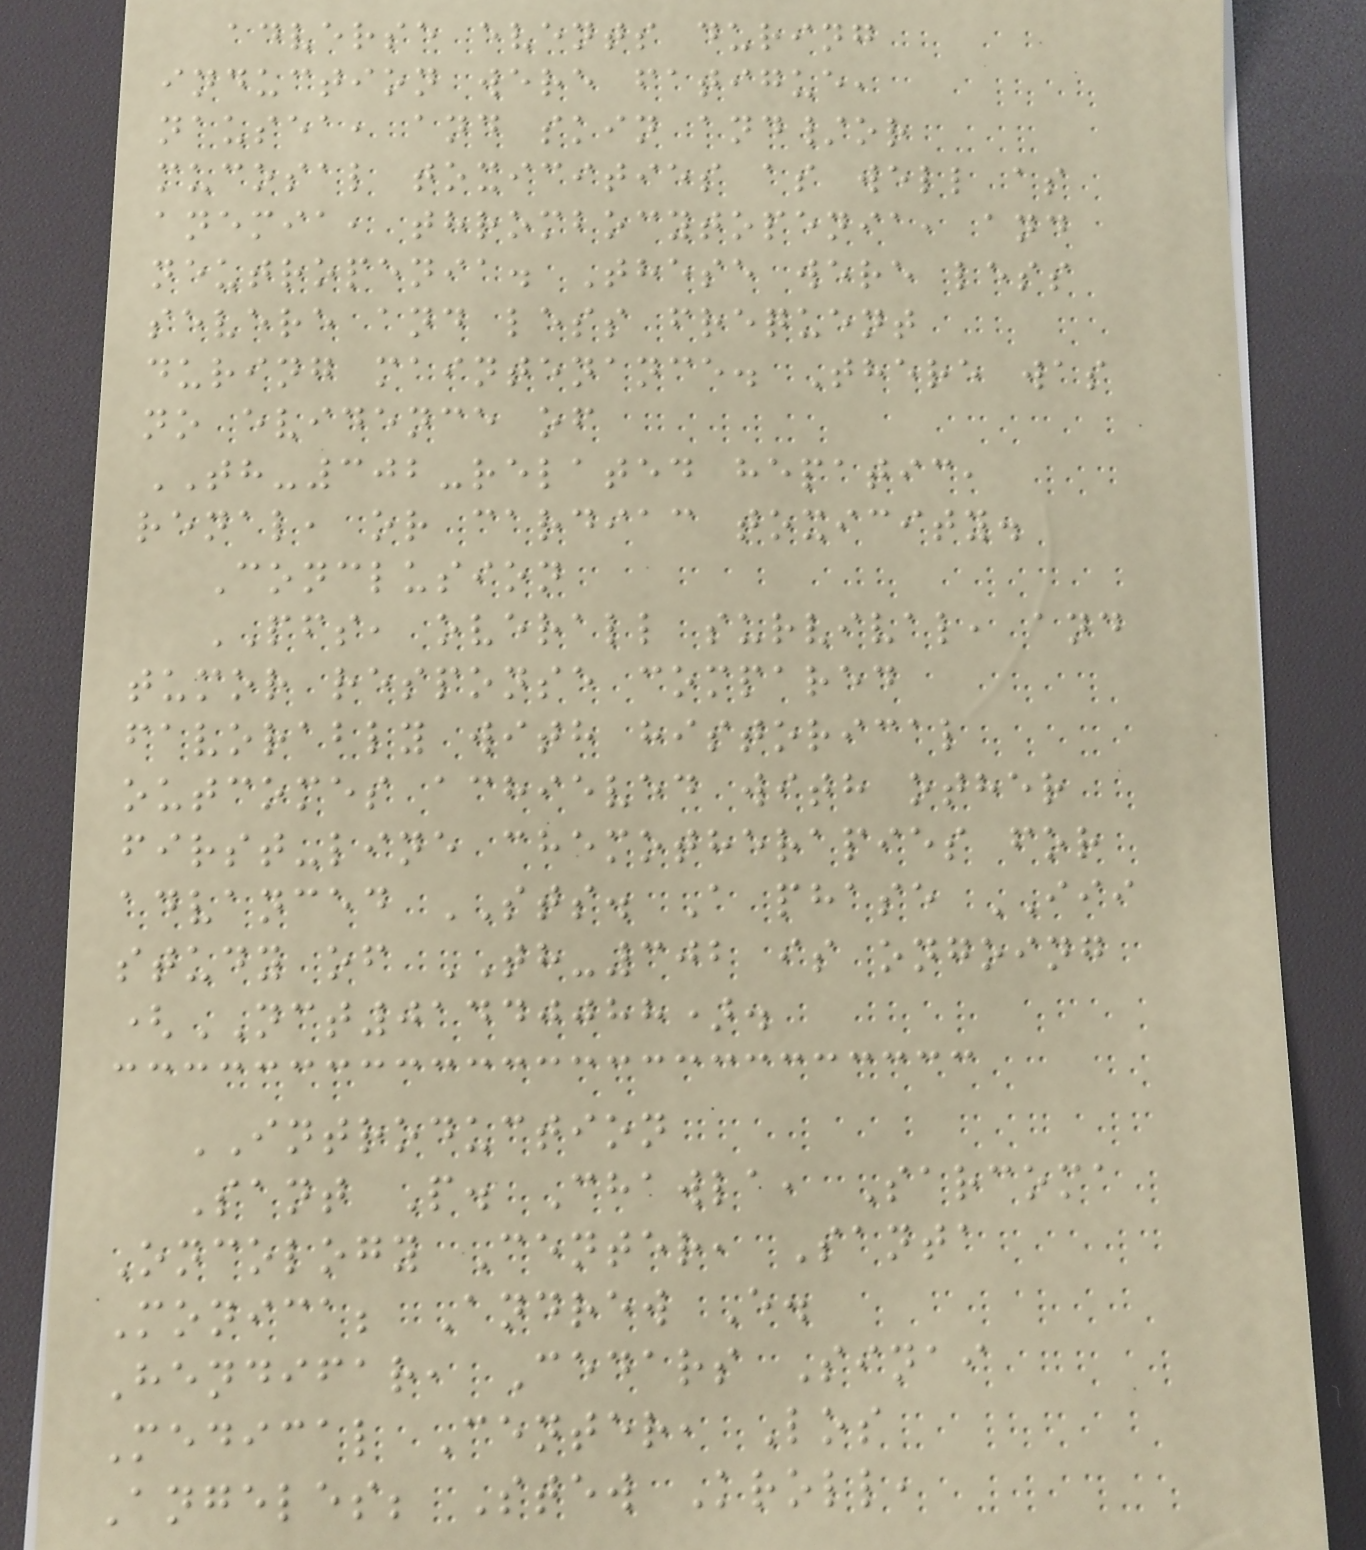adverse events during
induction were fatigue,
nausea, and skin and/or
mucosal toxicities as well as
anemia, thrombocytopenia, and
neutropenia. These were less
severe and less frequent
during maintenance. There was
no evidence of
TH-302-related hepatic,
renal, or cardiac toxicity.
Conclusion
PFS, overall survival, and
tumor response compared
favorably with historical
outcomes achieved with other
first-line chemotherapies for
advanced STS. A phase III
study of TH-302 is ongoing
(NCT01440088).
INTRODUCTION
Sant P. Chawla, Sarcoma
Oncology Center, Santa
Monica; Andrew E.
Hendifar, Cedars Sinai
Medical Center, Los
Angeles; Stew Kroll,
